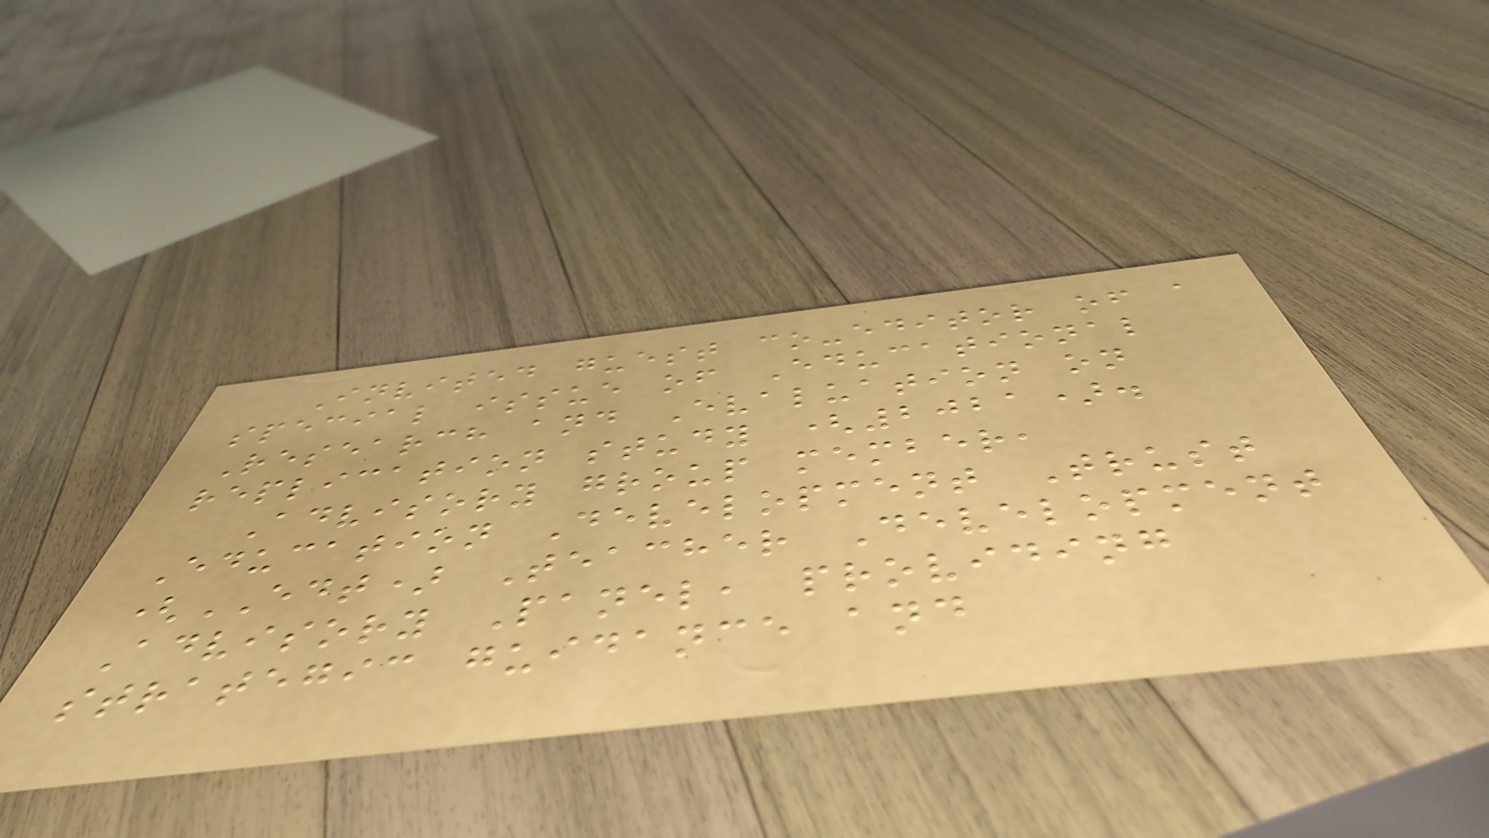Invited guest co-editor of a
special issue of Educational
Research and Evaluation on
replication study (2021).
Advisory group member,
Education Development Trust
(EDT) Teacher Development
Advisory Panel, providing
strategic guidance and
